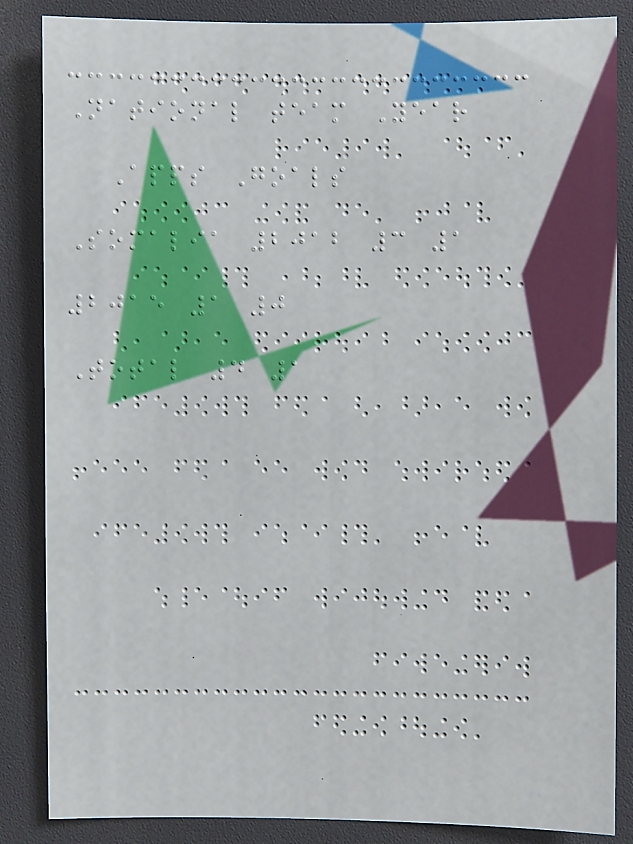National team Year
Apps Goals
Somalia 2012 3 1
2015 1 0
Total 4 1
